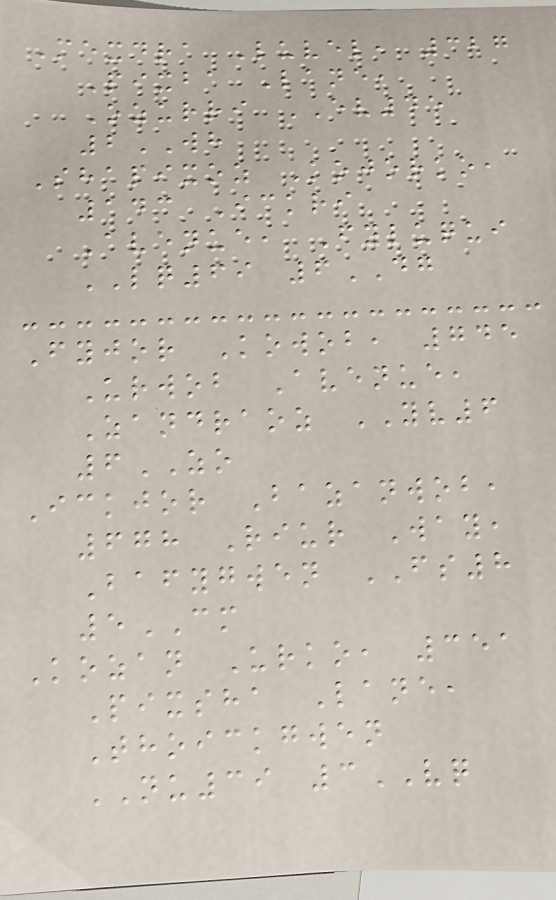Mexdra Luvel, 327
Pixba Lane,
Ozurri EV45
2WH
Shapixoz Kojorko,
143 Ickri
Avenue, Fyluqui
LQ69 6DG
Fyjor Kowob, 745
Urwob Avenue,
Zandraoz YV6
6ZO
Ickjor Bazanwob,
678 Riur Way,
Bafygwen FS8
5CM
Kozan Urko, 351
Pixsha Lane,
Thoickgwen
NU39 3VQ
